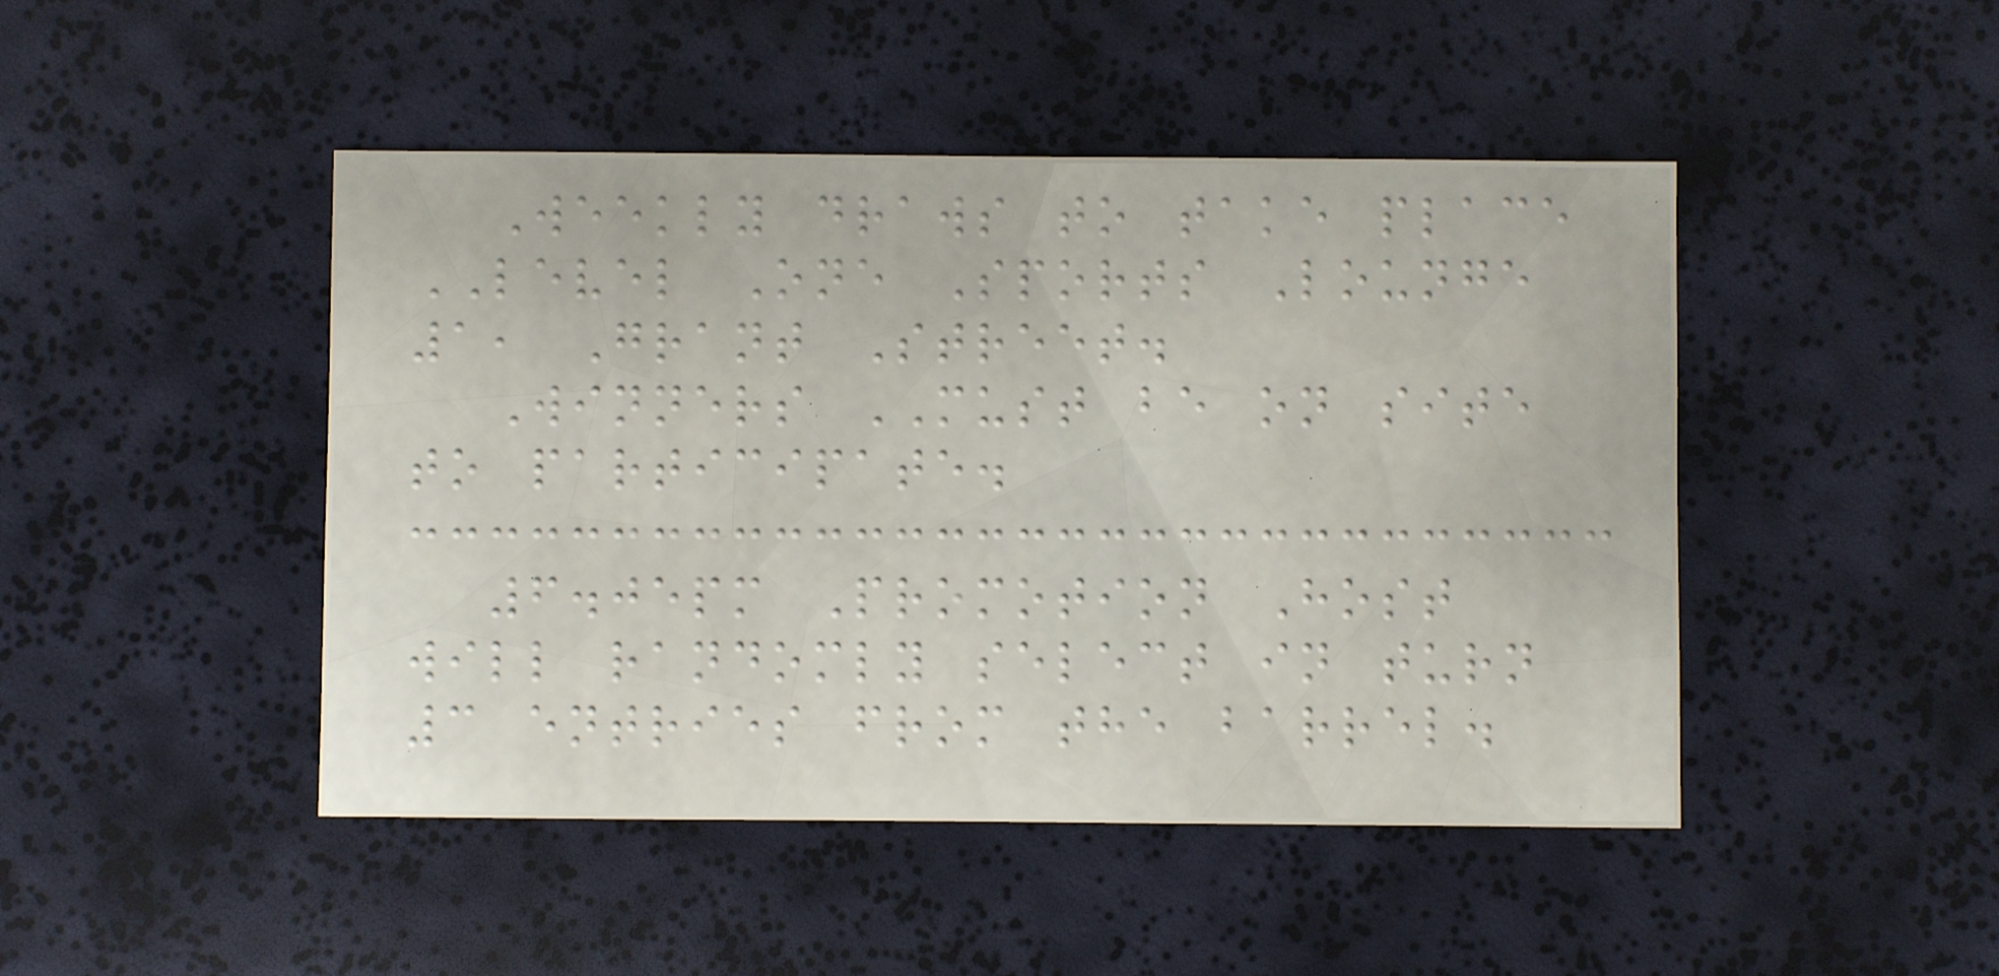Weekly draws to take place
LEVEL One Sports Lounge
1, Grant Street.
Winners MUST be on site
to participate.
6.05pm Promotion Host
will randomly select in turn
3 entries from the barrel.
